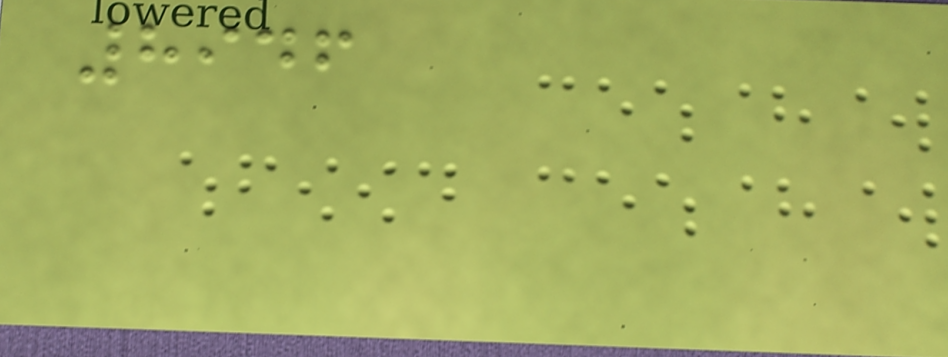8946
